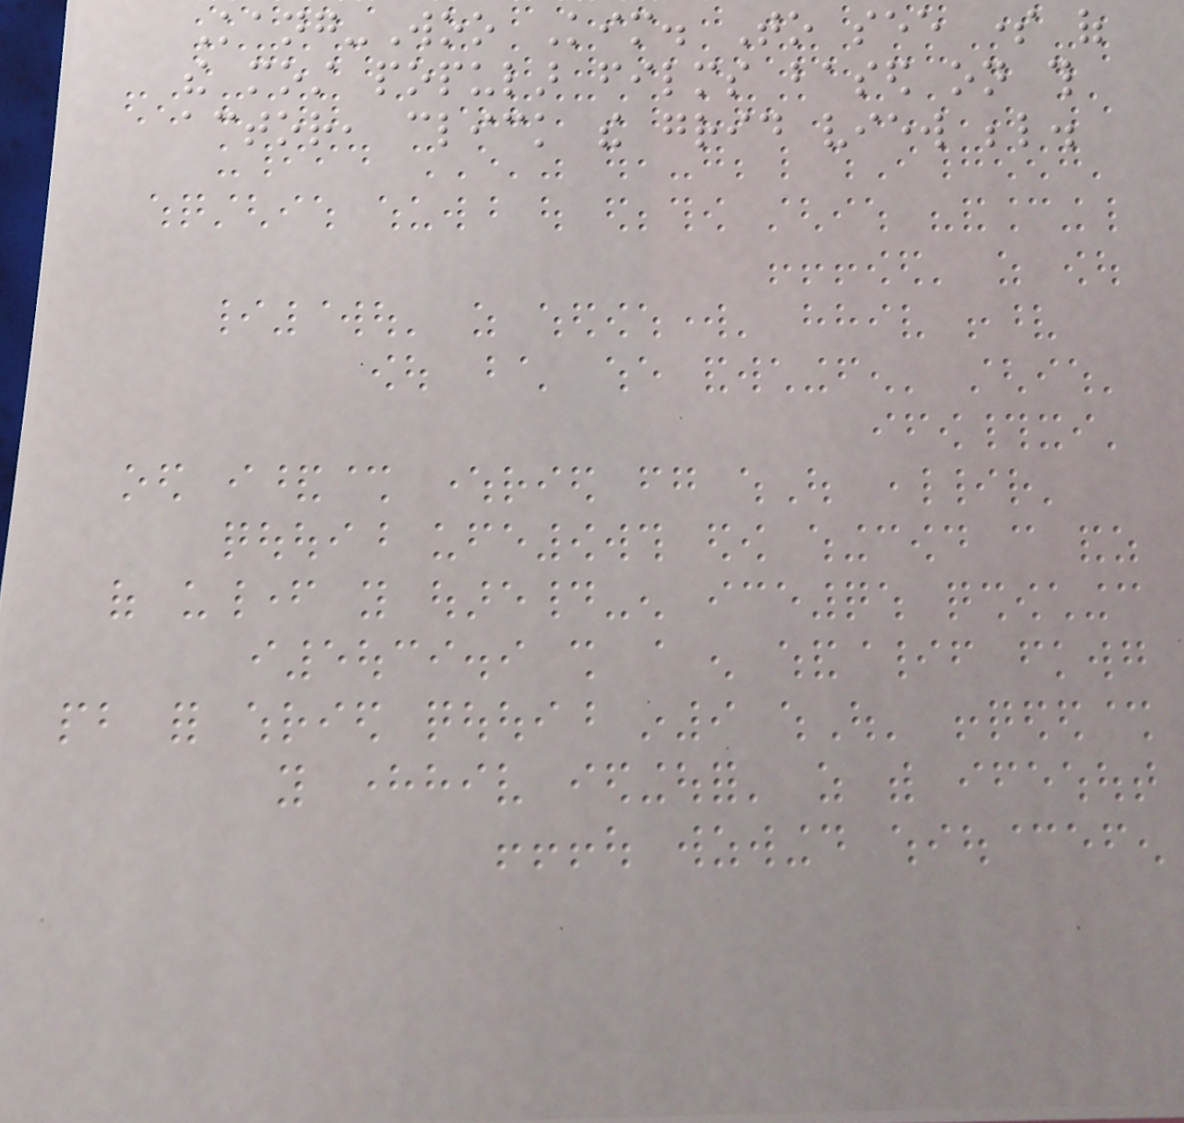Kang-Woo Kim. To see some of
the most popular films based on this
actor, click the grid view below.
